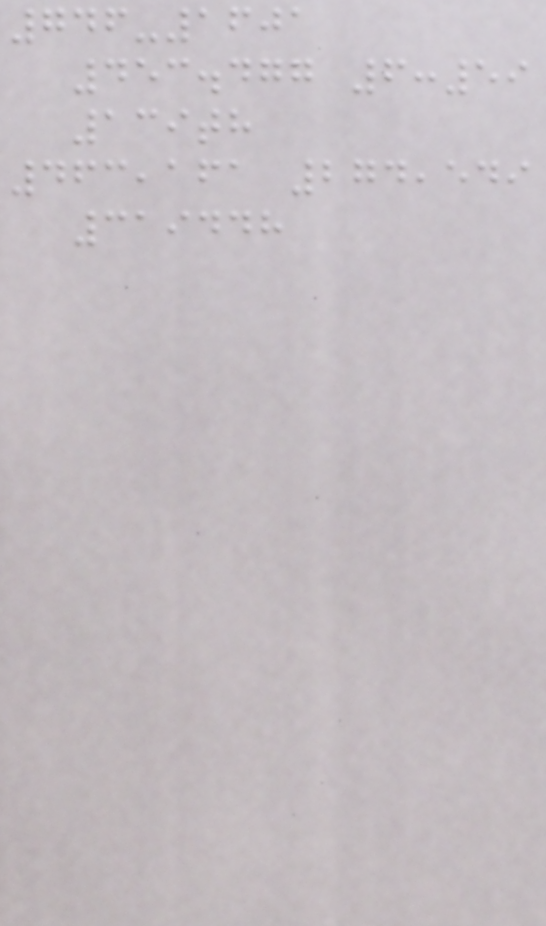746-1601
453.477 6:59
139th
463,161 274,549
319448
